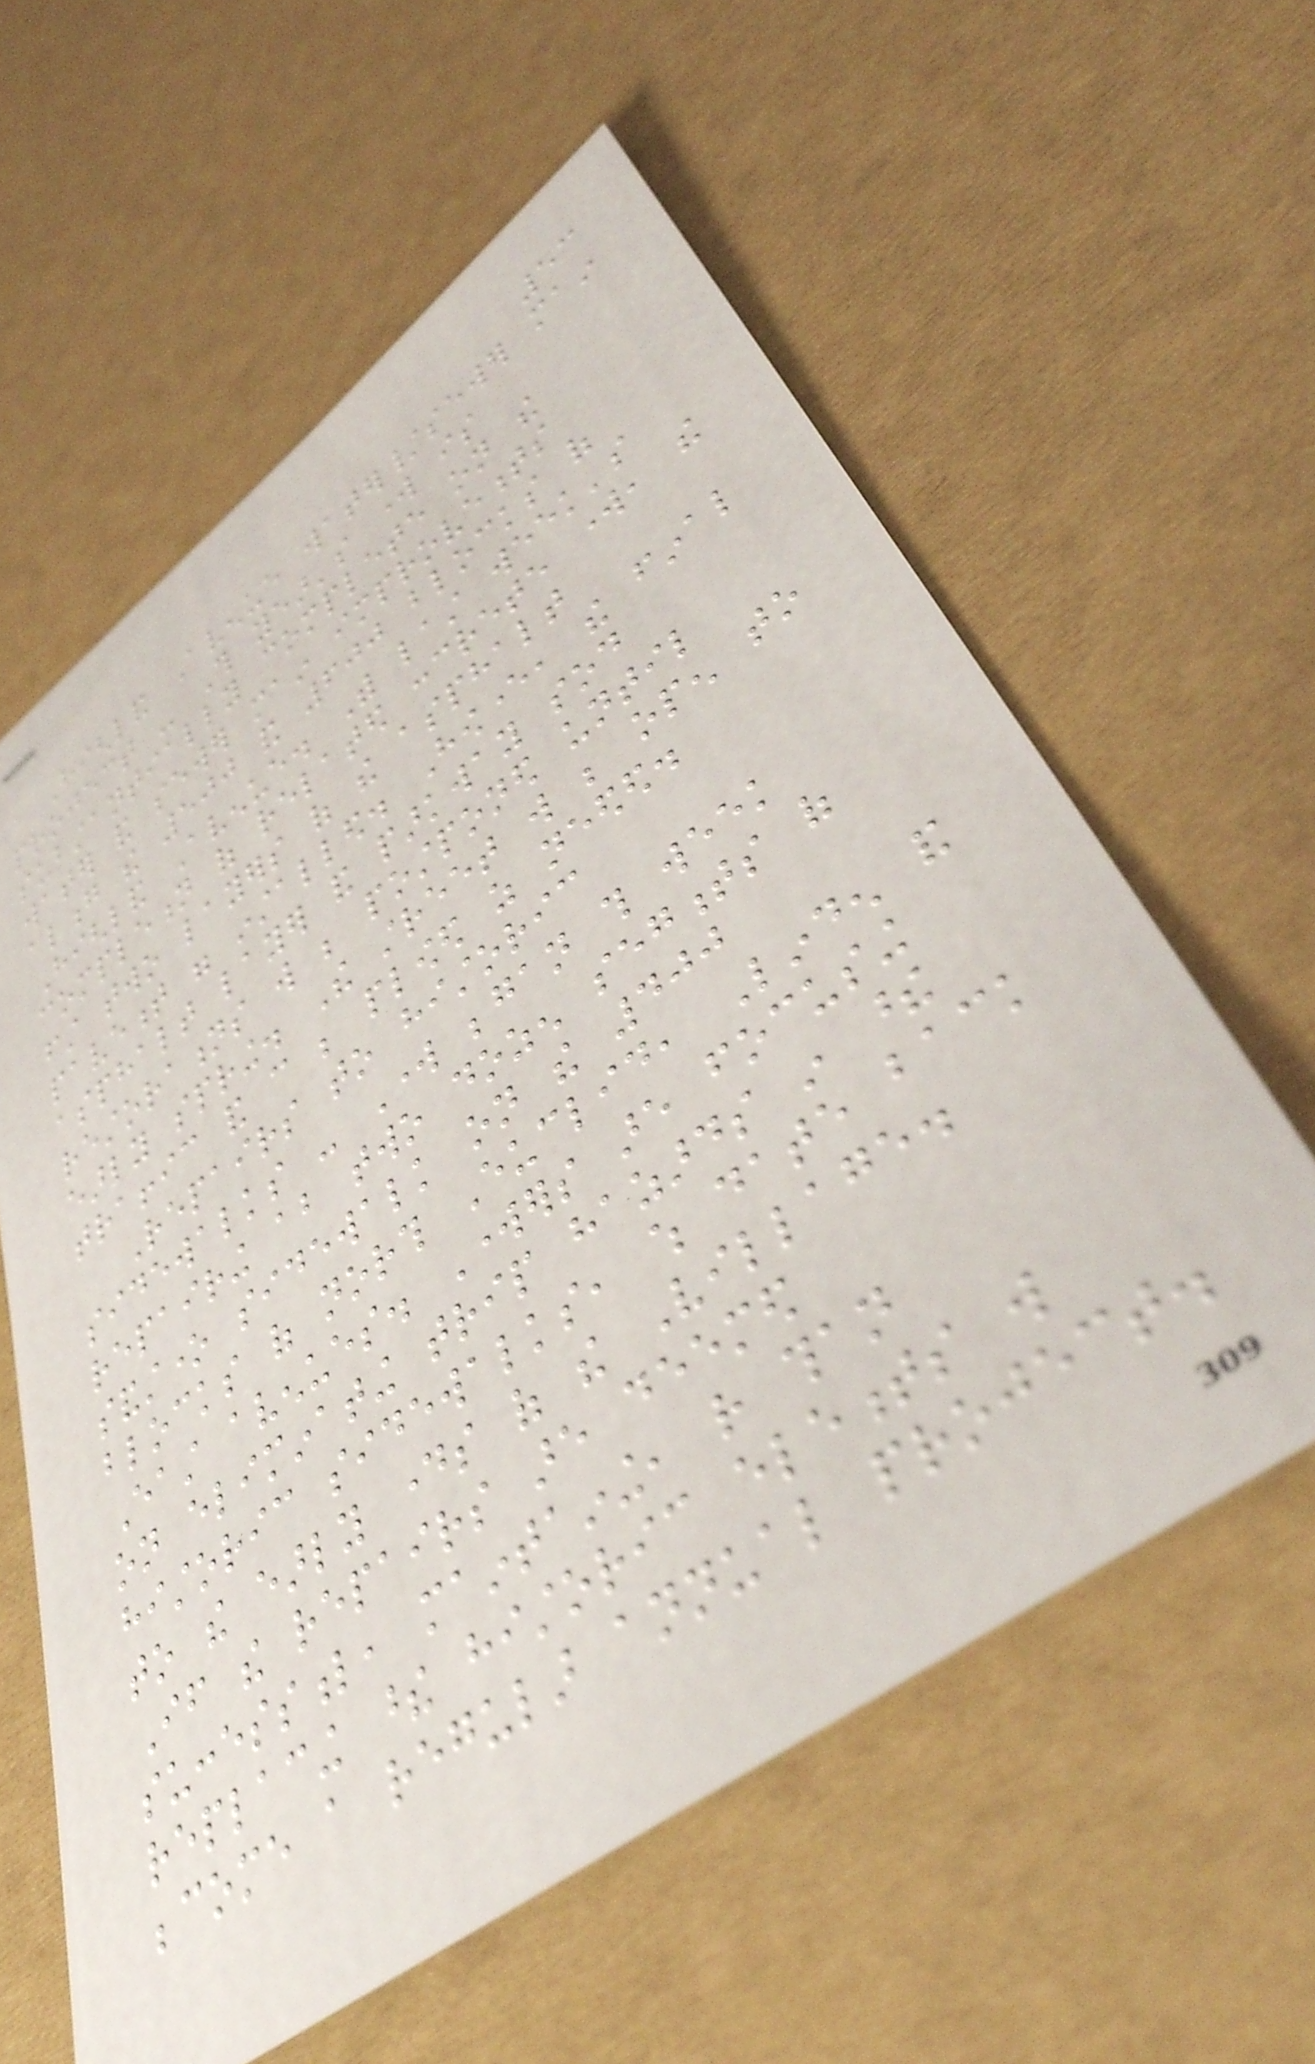53
Highland Avenue water/sewer main
project - This year's work is
substantially complete on the
water and sewer main improvements
along the 500 and 600 blocks of
Highland Avenue. With last week's
completion of related concrete work, the
first two layers of the asphalt
pavement were installed. However, the final
asphalt layer and parkway sod
restorations will be postponed until
early spring. The street will be open to
traffic and can be plowed as needed.
Repairs to historic
sidewalks - Work began this week
repairing about two dozen segments of
sandstone sidewalk on the 400
blocks of north Euclid, Linden and
East avenues. Workers are focusing
on eliminating trip hazards in these
historic sidewalks, which date back
to the early days of the Village.
If the repairs are deemed
successful, maintaining, rather than
replacing these historic elements will
become a regular annual project.
